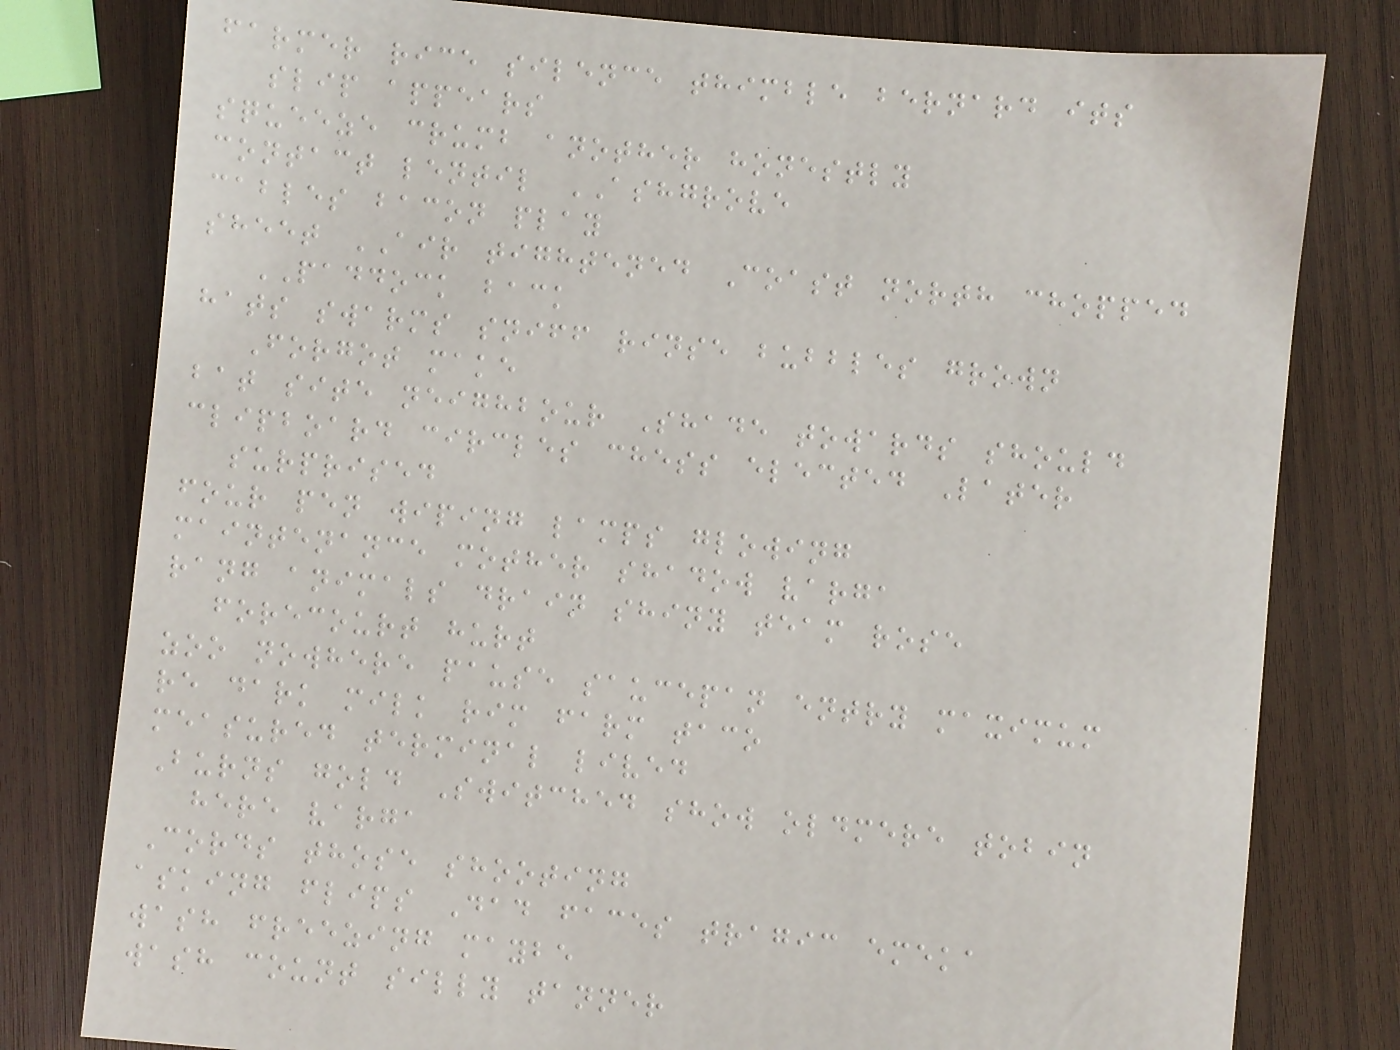farmer rice silence thimble bernard its
slip appears
squeeze crumb another honestly
contact lentil ASHGROVE
cables bacon play
sheet AIR tightened Coast north chopped
PADDOCK back
hats swarms sniff rinse bubbles grown
Forgot make
bat site neighbour Shade towards should
clipboard circles chess elected Later
surprised
four pen wiping lamps glowing
maintenance mother shadow varga
rang animals drain shiny team rose
forecourt hurt
zoo nowhere pause saucepan entry maximum
re dark milk rim farm taco
measured terminal lived
Burns gold Switched show oldmere tobin
here varga
Cords those shooting
asking flips Dad faces tragic emeka
wash freezing maybe
wash count silly tanner
